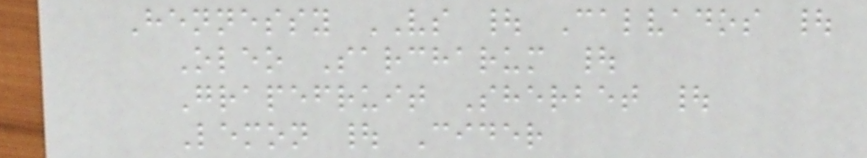Hennessy VS | Calvados |
Oleo Sarcharum |
Grapefruit Sherbet |
Lemon | Cider
